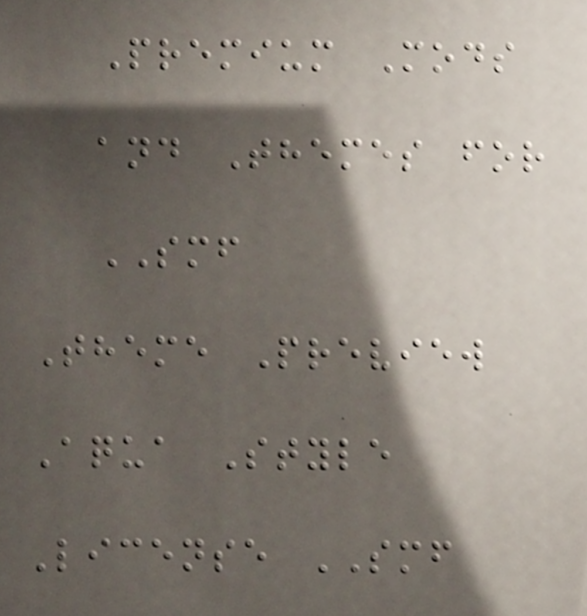Premium Mods
and Themes for
SMF
Theme Preview
Aqua Style
License SMF
